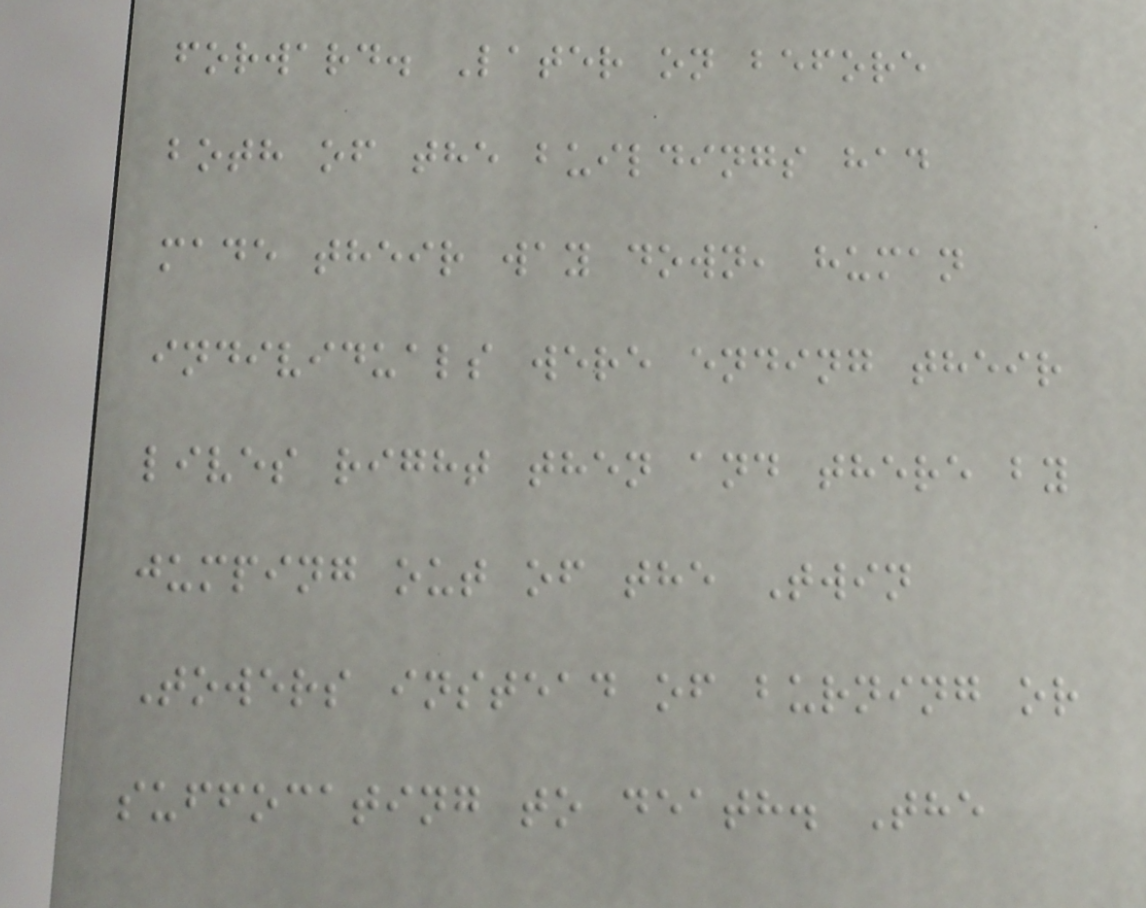forward. Later on before
both of the buildings had
made their way down, human
individuals were ending their
lives right then and there by
jumping out of the Twin
Towers instead of burning or
suffocating to death. The
